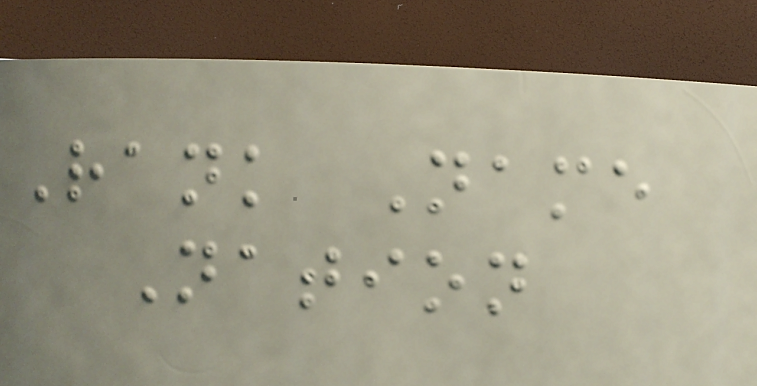Rank Name
Nation
